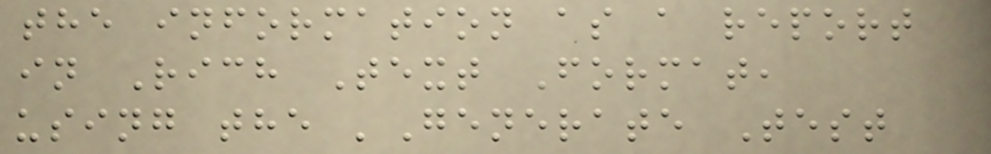the information as a report
in Rich Text Format,
using the 'Generate Test
